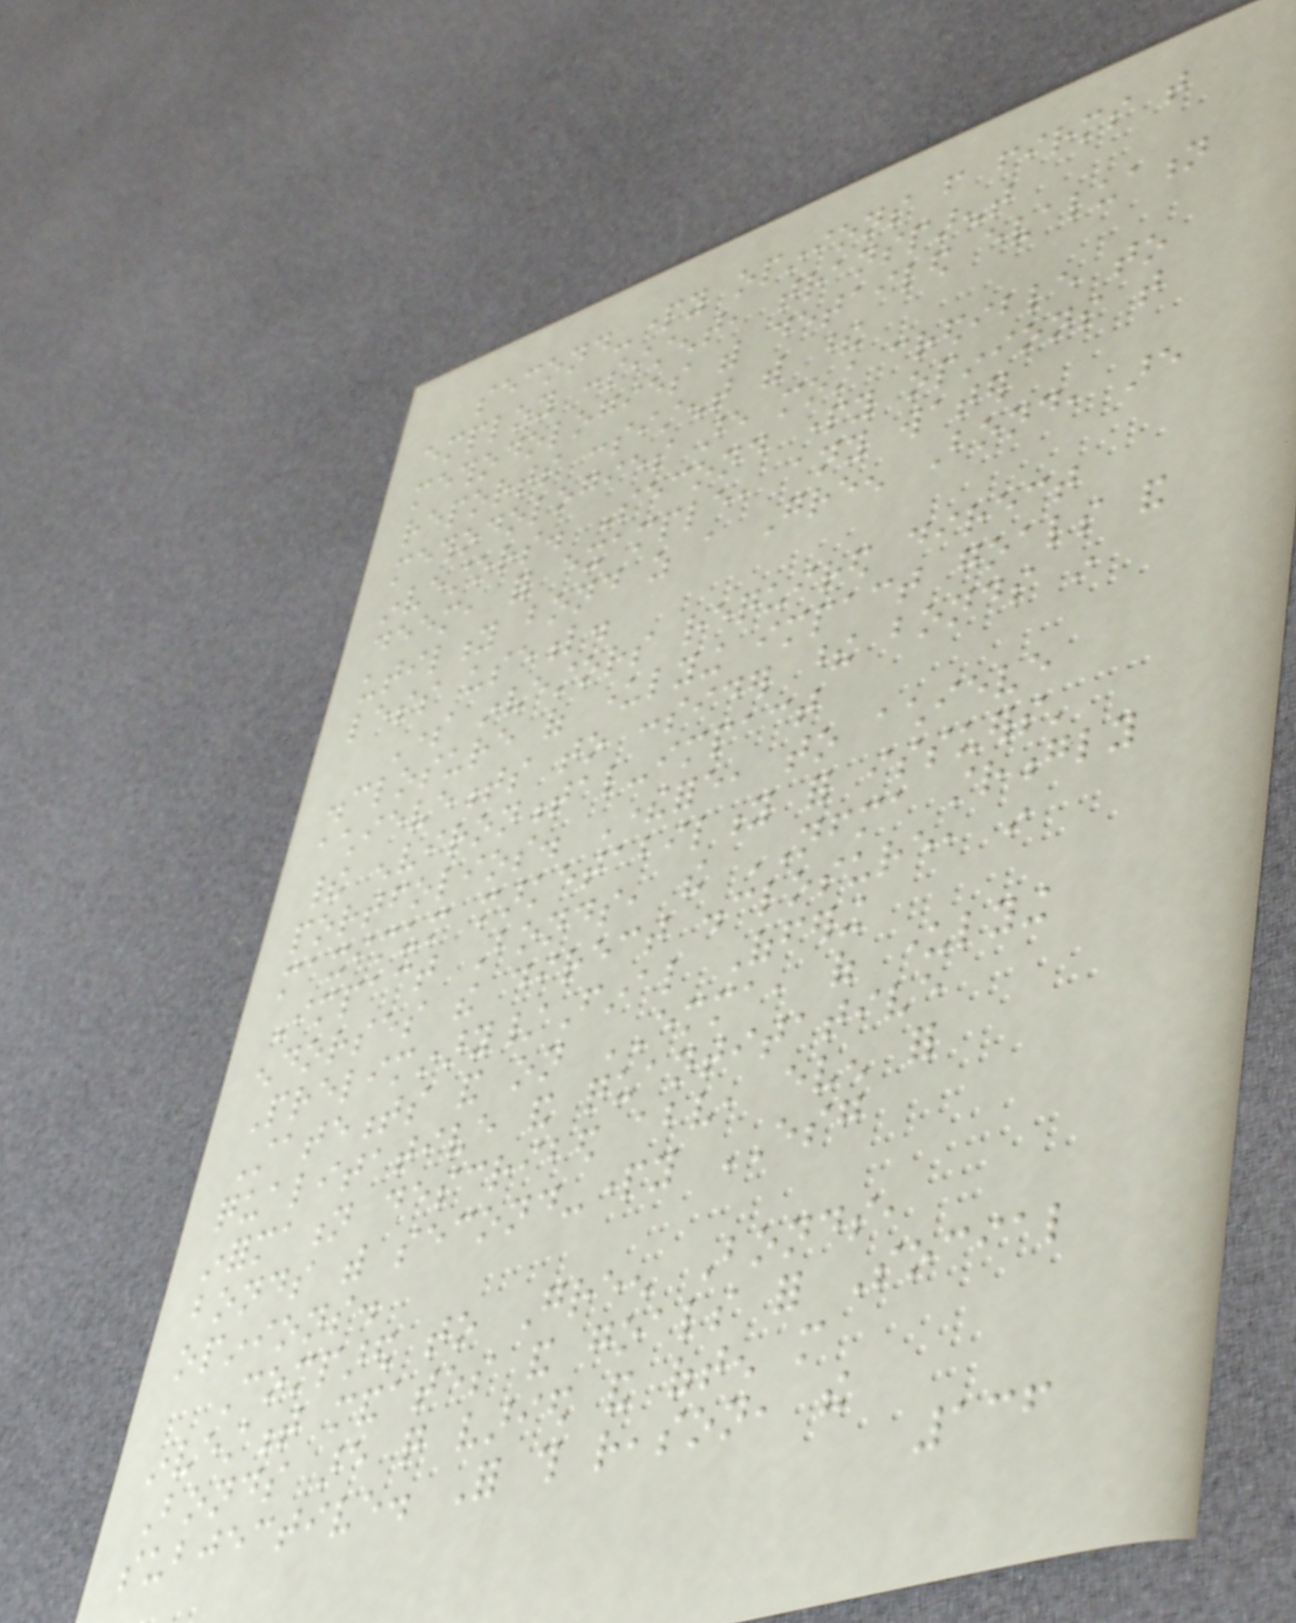second-party opinions from firms that
employ consistent, transparent
methodologies with detailed evaluation
reports consistent with these
methodologies are most credible to
investors. Second party opinions that
deem, for example, any water
utility bond as a Green Bond, are
less useful.
Some investors required direct
disclosure of underlying impact goals and
achievements to consider these bonds in
their environmental-impact
portfolios. Therefore, to achieve
maximum marketability for issuers'
Impact Bonds, the NFMA strongly
endorses the direct disclosure, in
Preliminary/Final Offering
Statements and on EMMA, of underlying
qualitative and quantitative
information described above, even for
bonds with second-party ESG
opinions.
Compared to Green Bonds,
investment mandates and goals for Social
Bonds are quite varied and often more
subjective. For this reason, the
136
